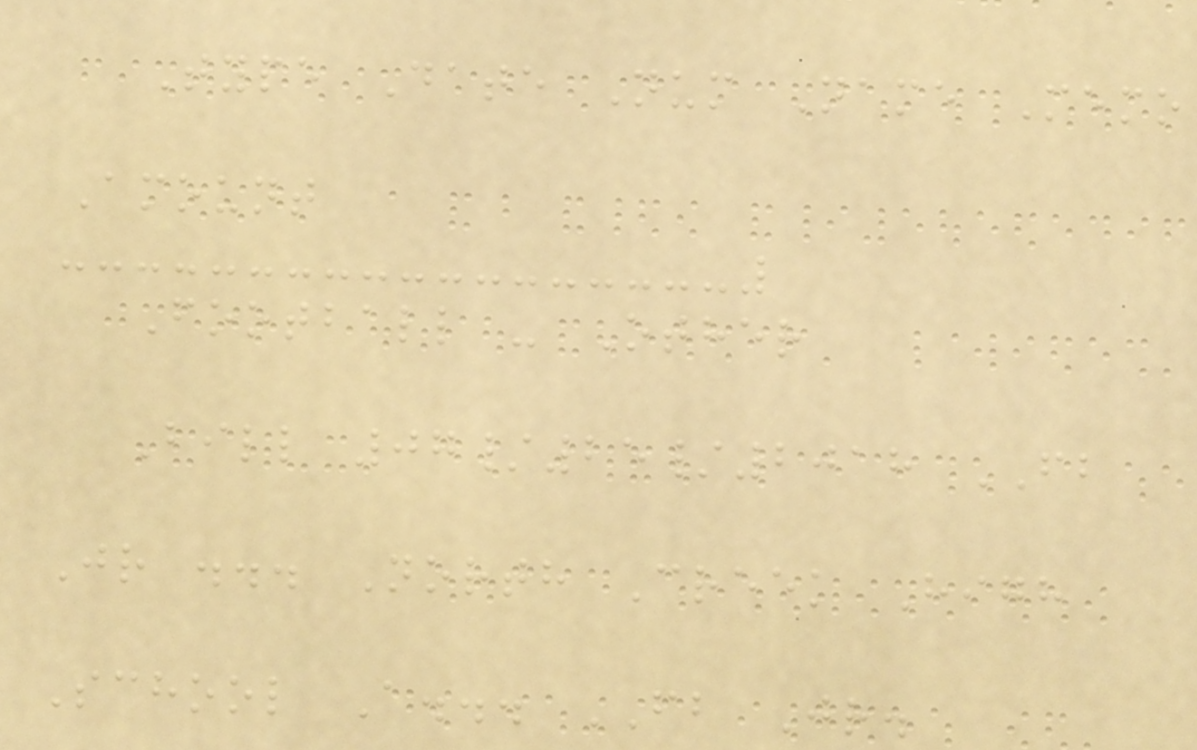Type Date Num Name Memo
Amount
Football - Other
Bill 07/25/2018 FB
Jr ... North Creek High
School A... FB Jr.
